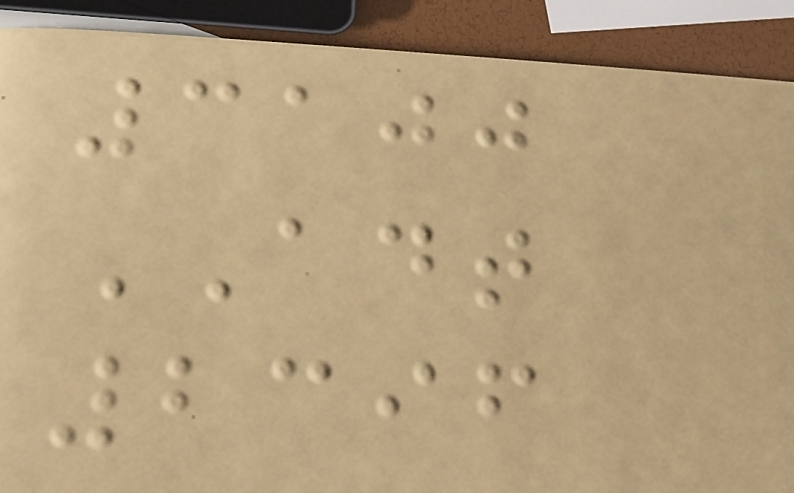3100
ADT
2396
